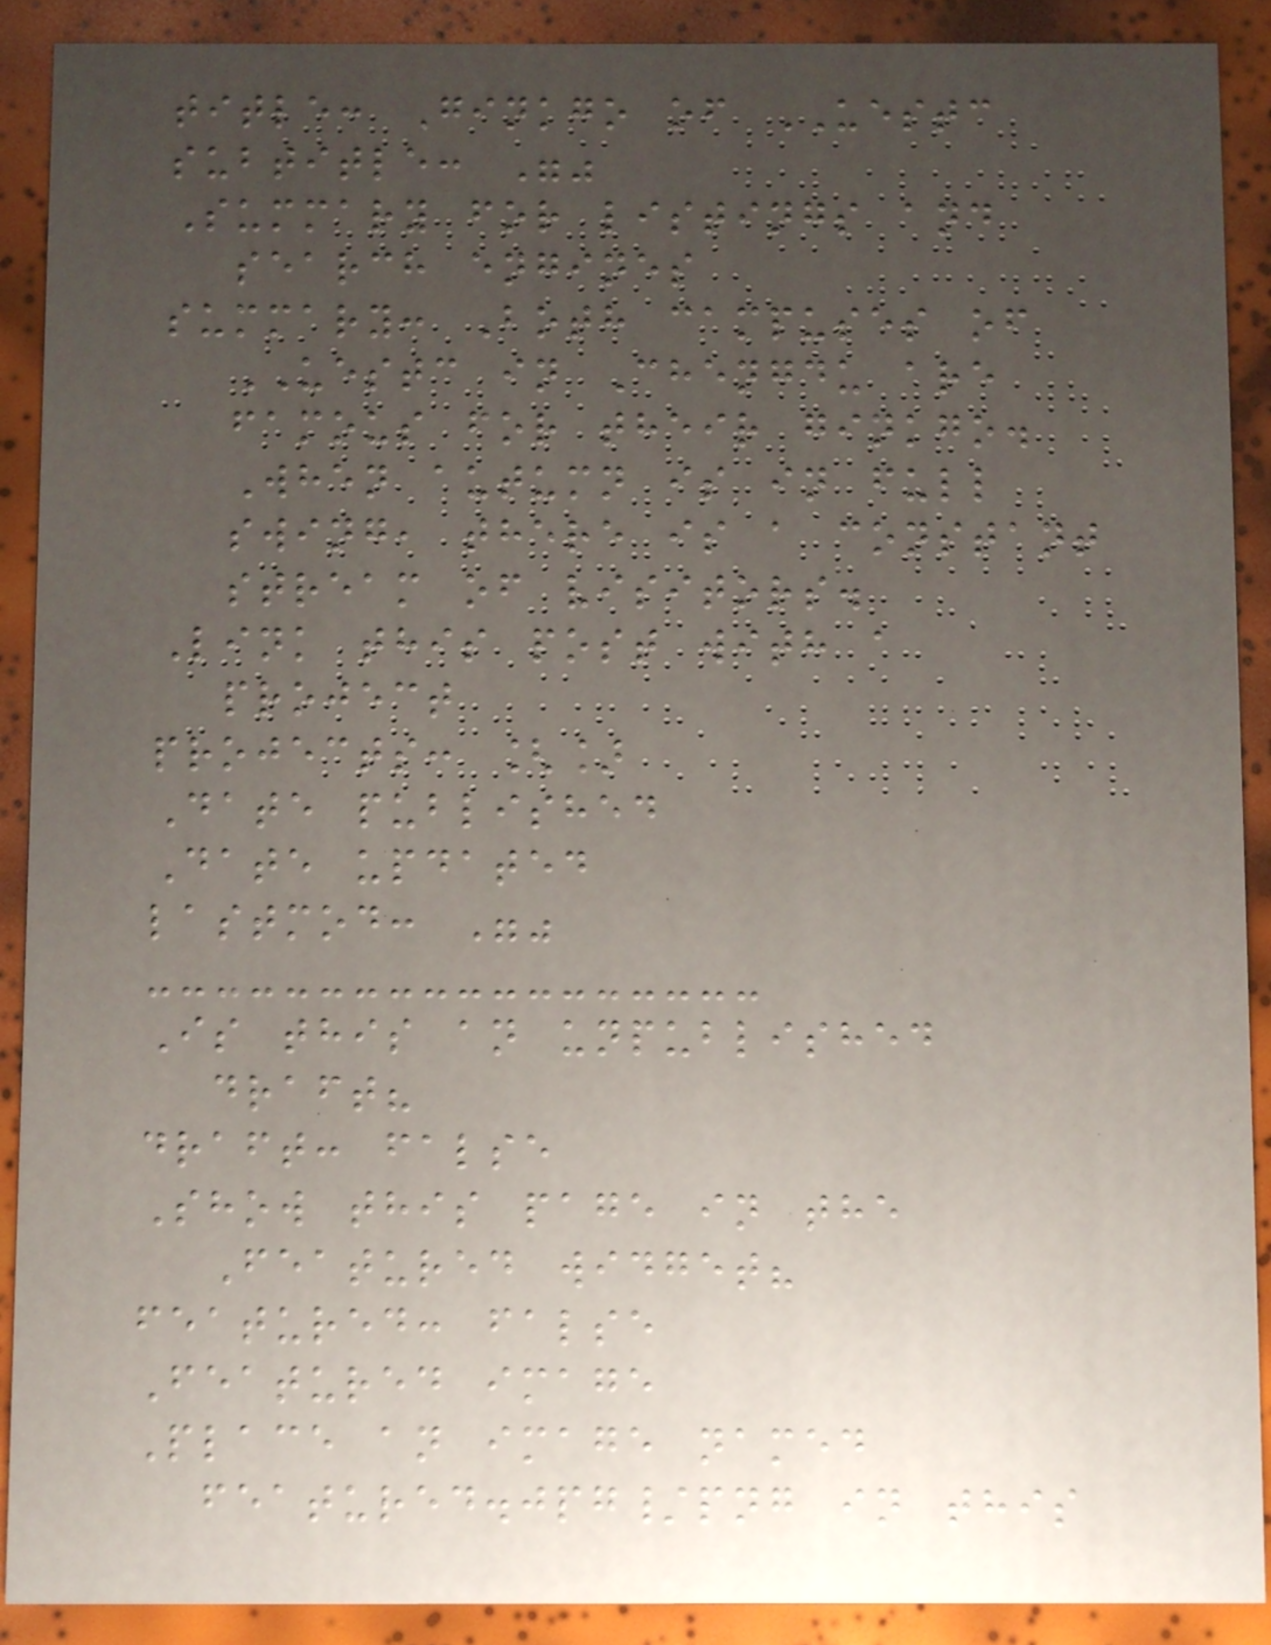title: Ginkgo of UESTC
subtitle: ""
Summary for listings and
search engines
summary: Both campuses of
UESTC in Chengdu are
famous for their ginkgo.
When autumn is in full
swing, there is a constant
stream of visitors.
Link this post with a
project
projects: []
Date published
Date updated
lastmod: ""
Is this an unpublished
draft?
draft: false
Show this page in the
Featured widget?
featured: false
Featured image
Place an image named
featured.jpg/png in this
